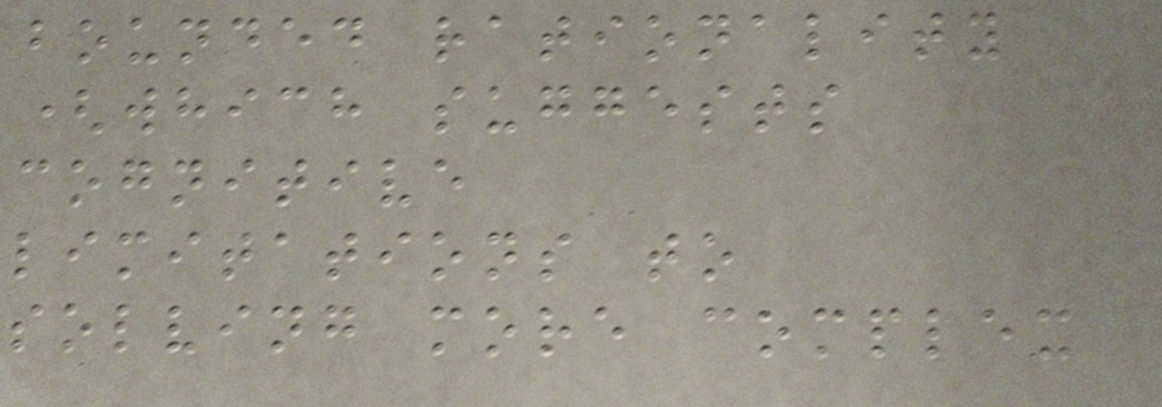bounded rationality
(which suggests
cognitive
limitations to
solving more complex
